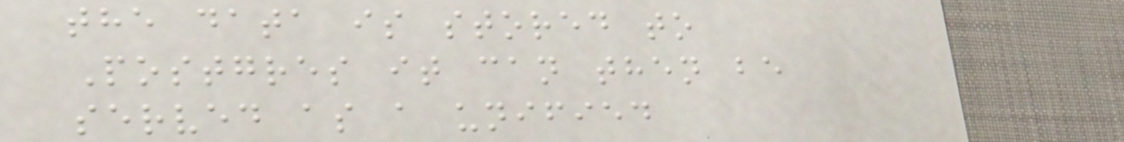the data is stored to
Postgres it can then be
served as a unified
